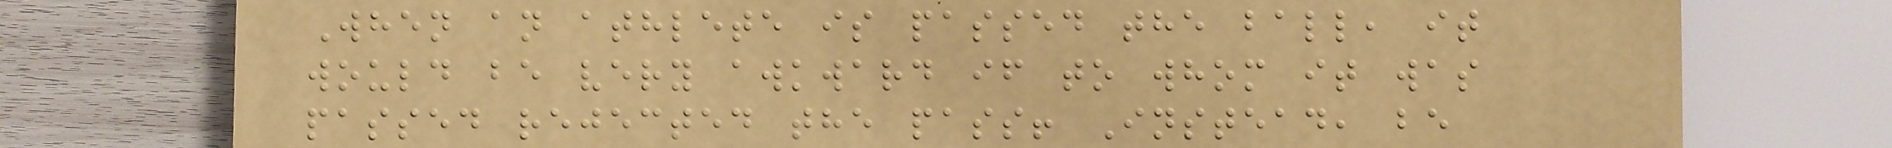When an athlete is passed the ball, it
would be very awkward if to whom it was
passed rejected the pass! Instead, be
